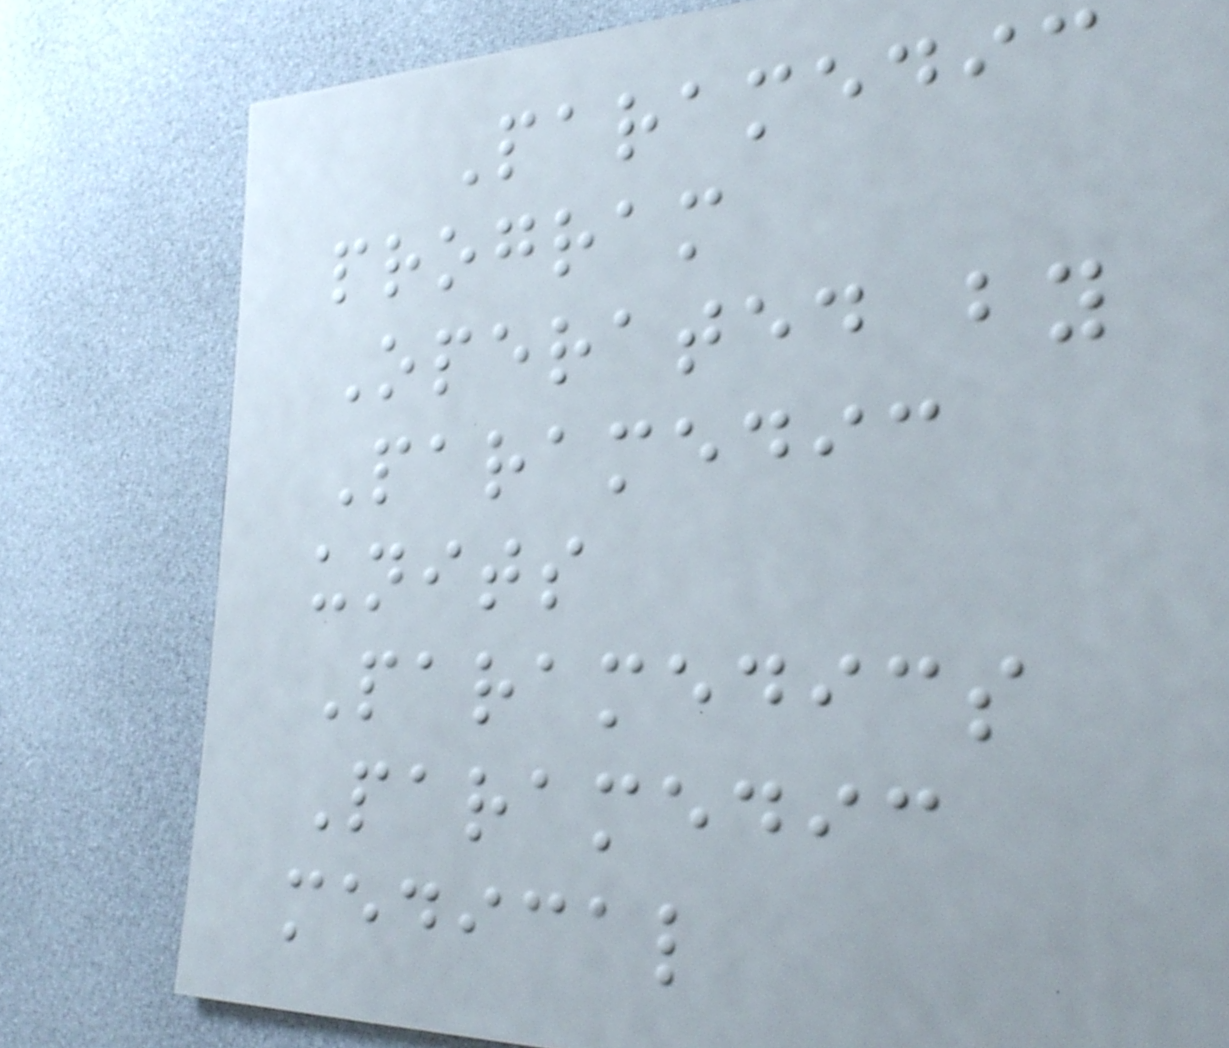Paramedic
program
Operated by
Paramedic
units
Paramedics
Paramedic
medical
